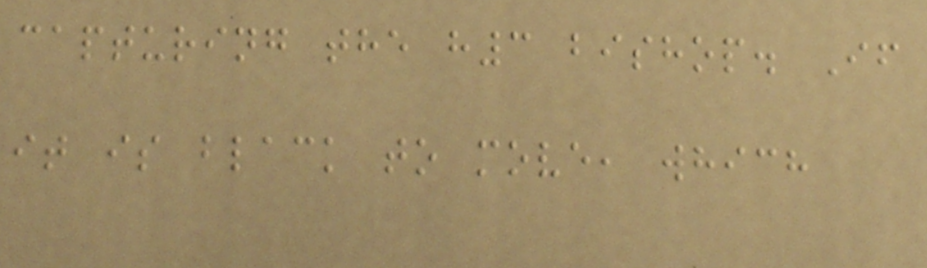capturing the h3 bishop. If
it is black to move, which
